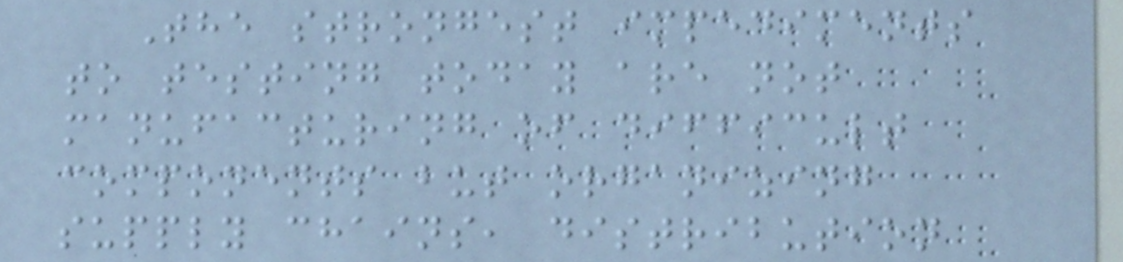The strongest impediments
to testing today are not
manufacturing of difficult
components but organizing
supply chains, distribution
